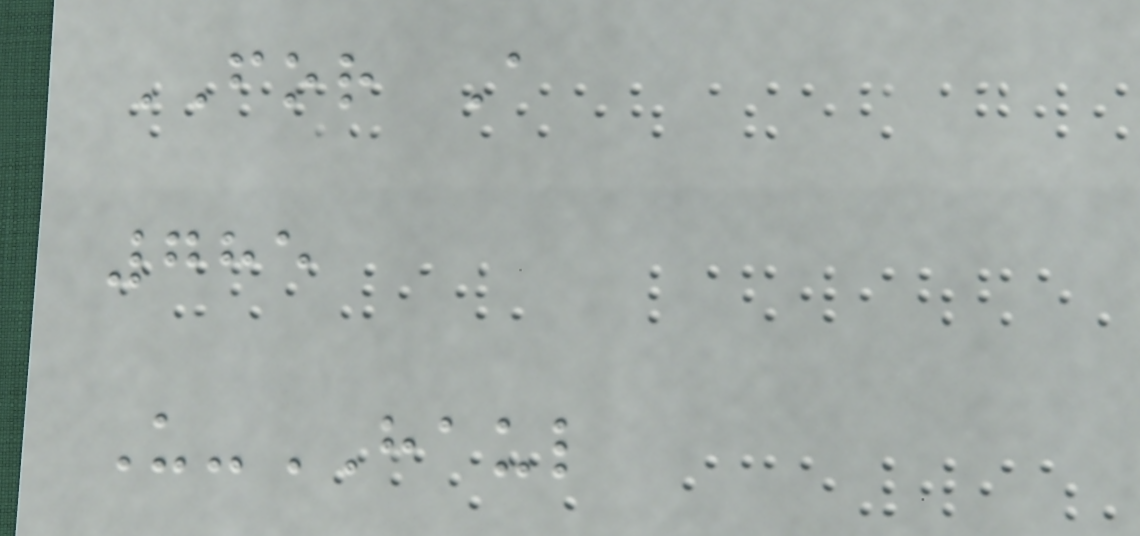FOR A
785
U-HAUL
